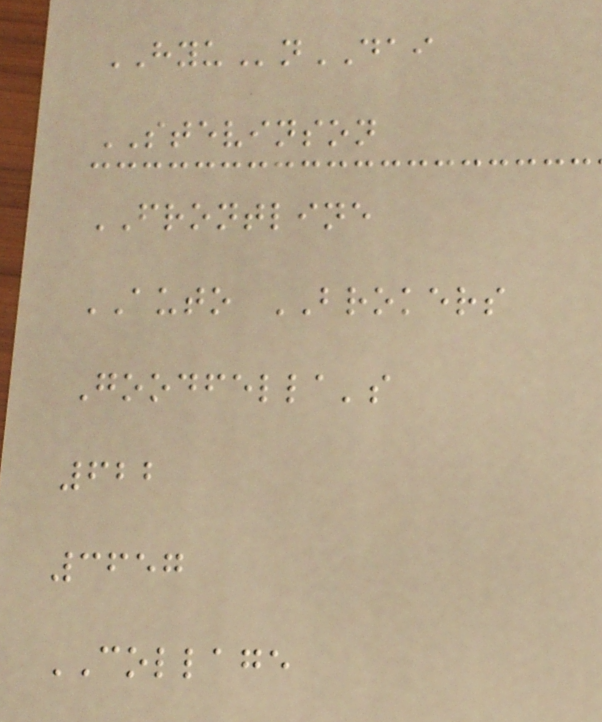HYUnDAI
STEVINSON
FRONTLINE
AUTO BROKERS
Goodfella's
622
3657
COLLAGE
